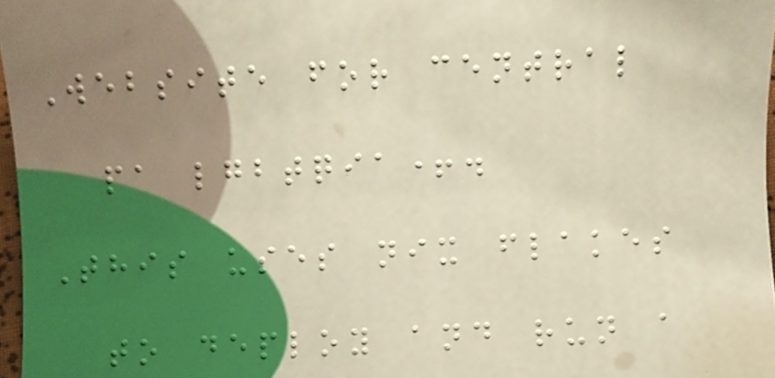Website for central
pa lgbtqia+.
This uses nix flakes
to deploy and run a
